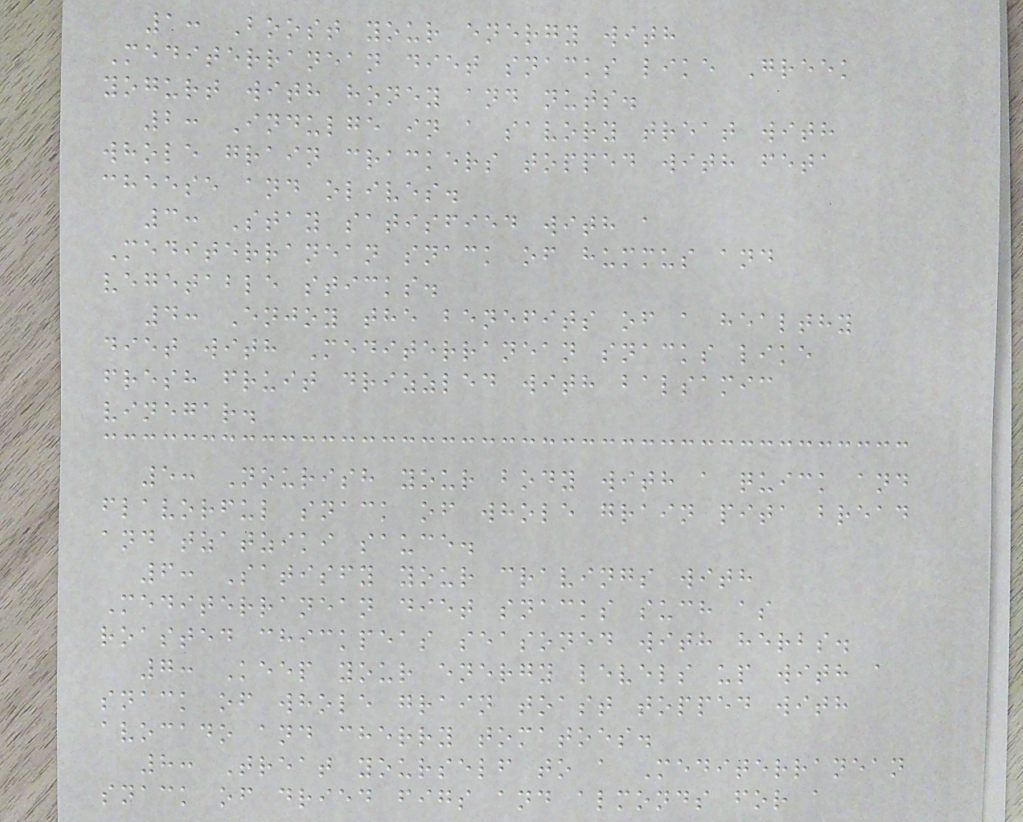1: Boost your energy with
Mediterranean diet snacks like Greek
yogurt with honey and nuts.
2: Indulge in a savory treat with
whole grain crackers topped with feta
cheese and olives.
3: Stay satisfied with a
Mediterranean snack of hummus and
vegetable sticks.
4: Enjoy the benefits of a healthy
diet with Mediterranean snacks like
fresh fruit drizzled with balsamic
vinegar.
5: Nourish your body with a quick and
flavorful snack of whole grain pita bread
and tzatziki sauce.
6: Satisfy your cravings with
Mediterranean diet snacks such as
roasted chickpeas seasoned with herbs.
7: Keep your energy levels up with a
snack of whole grain toast topped with
avocado and cherry tomatoes.
8: Treat yourself to a Mediterranean
snack of dried figs and almonds for a
